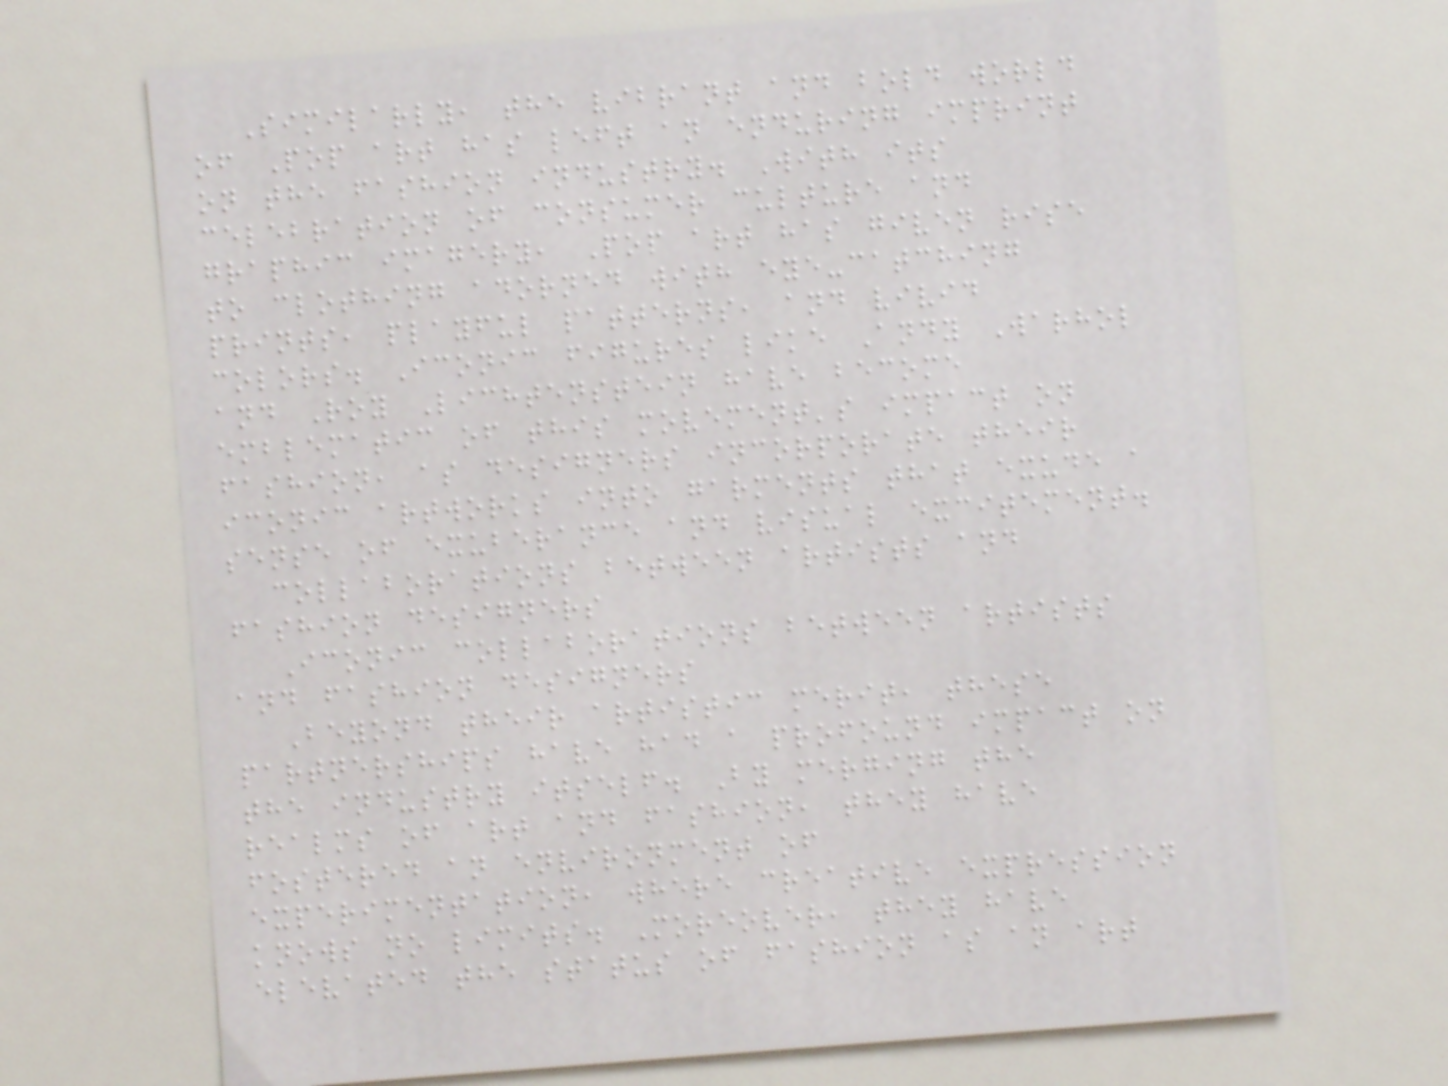Similarly, the vibrant and bold world
of Pop art has left an enduring imprint
on the fashion industry. With its
celebration of consumer culture and
graphic imagery, Pop art has given rise
to clothing adorned with eye-catching
prints, playful patterns, and vivid
colors. Iconic figures like Andy Warhol
and Roy Lichtenstein have become
emblematic of this movement's impact on
fashion, as designers incorporate their
iconic artworks into garments that exude a
sense of exuberance and visual excitement.
collaborations between artists and
fashion designers
Iconic collaborations between artists
and fashion designers
Beyond their artistic merit, these
partnerships have had a profound impact on
the industry itself. By merging the
realms of art and fashion, they have
fostered an environment of
experimentation, where creative expression
knows no limits. Moreover, they have
elevated the status of fashion as an art
